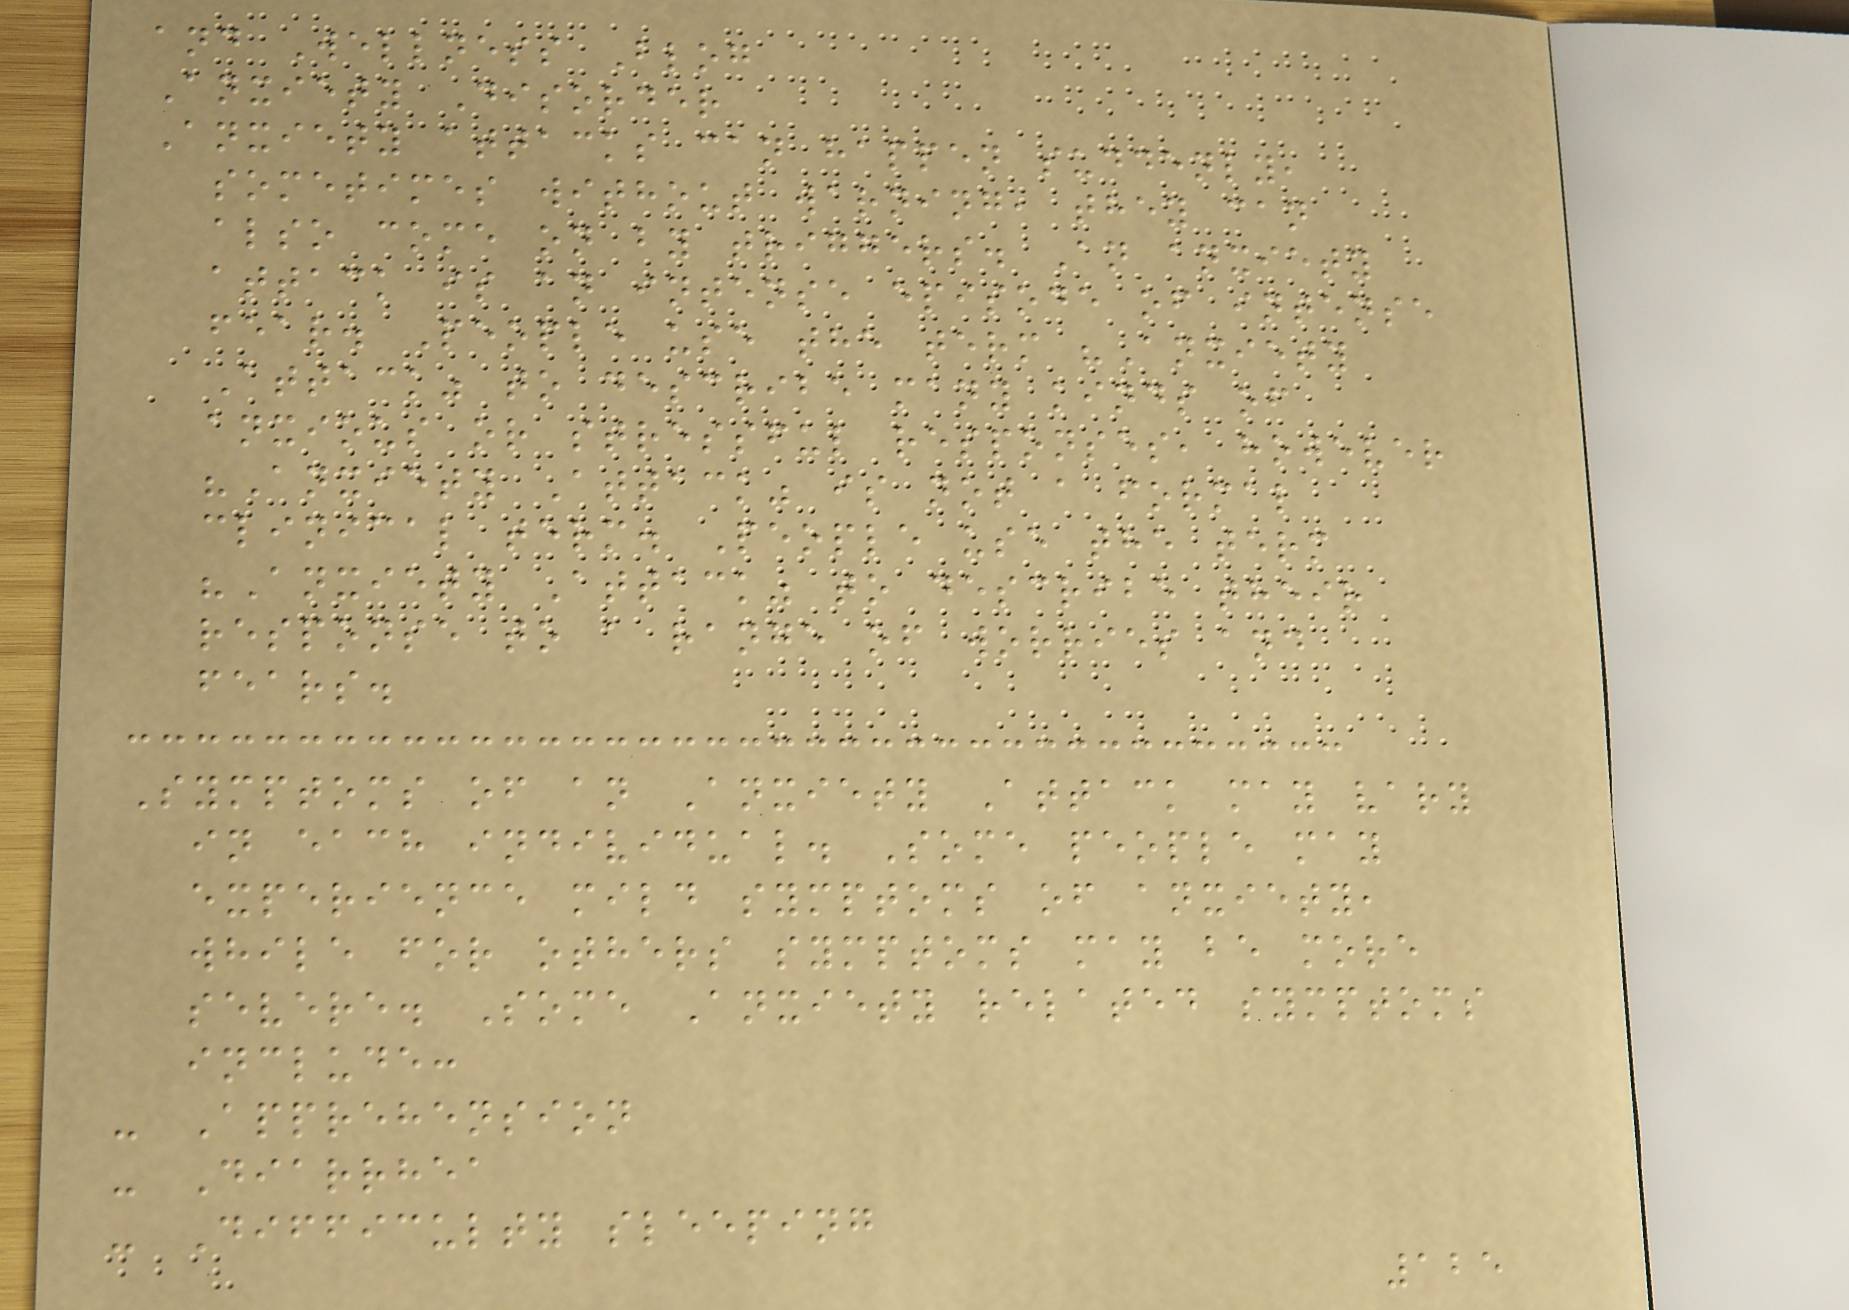and Wellness Blog
Anxiety Disorder
Anxiety attacks can happen suddenly,
sometimes without warning, they can
also come on by triggers. An anxiety
attack is an intense episode of intense
fear. People use the term "Anxiety
Attack" to describe many kinds of
anxious or stressful responses, however
"Anxiety Attack" is not a formal
clinical term. People use the term
"Anxiety Attack" to describe their
response to a range of worries and
fears.
Symptoms of an Anxiety Attack may vary
in each individual. Some people may
experience mild symptoms of anxiety,
while for others symptoms may be more
severe. Some Anxiety related symptoms
include:
- Apprehension
- Diarrhea
- Difficulty sleeping
125
